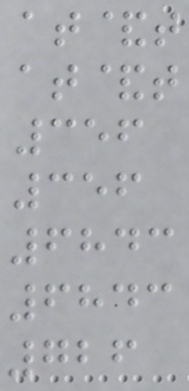at&t
at&t
356
356
6843
6843
726
